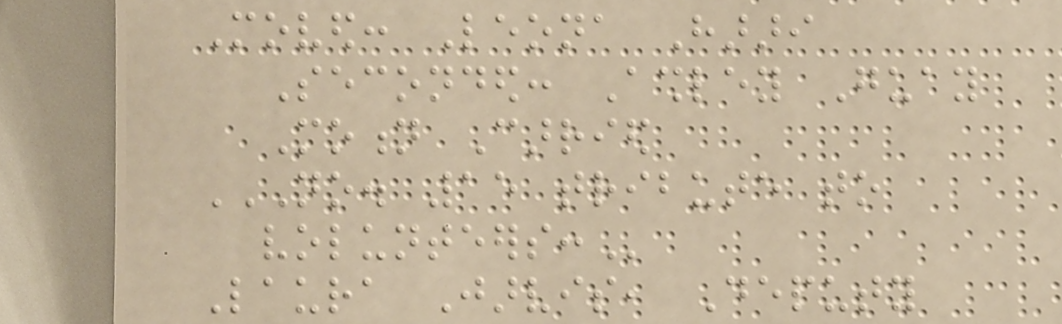Moved: Leona Harari
Seconded: Ashley Guay
Motion Carried
NO. 15 TRIBUTE TO
VOLUNTEERS:
Laura Jarvis, Deputy
